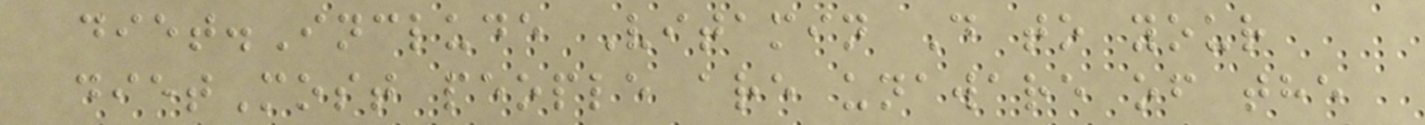diet.Include Vitamin D to your
dietMost people are unaware of the
